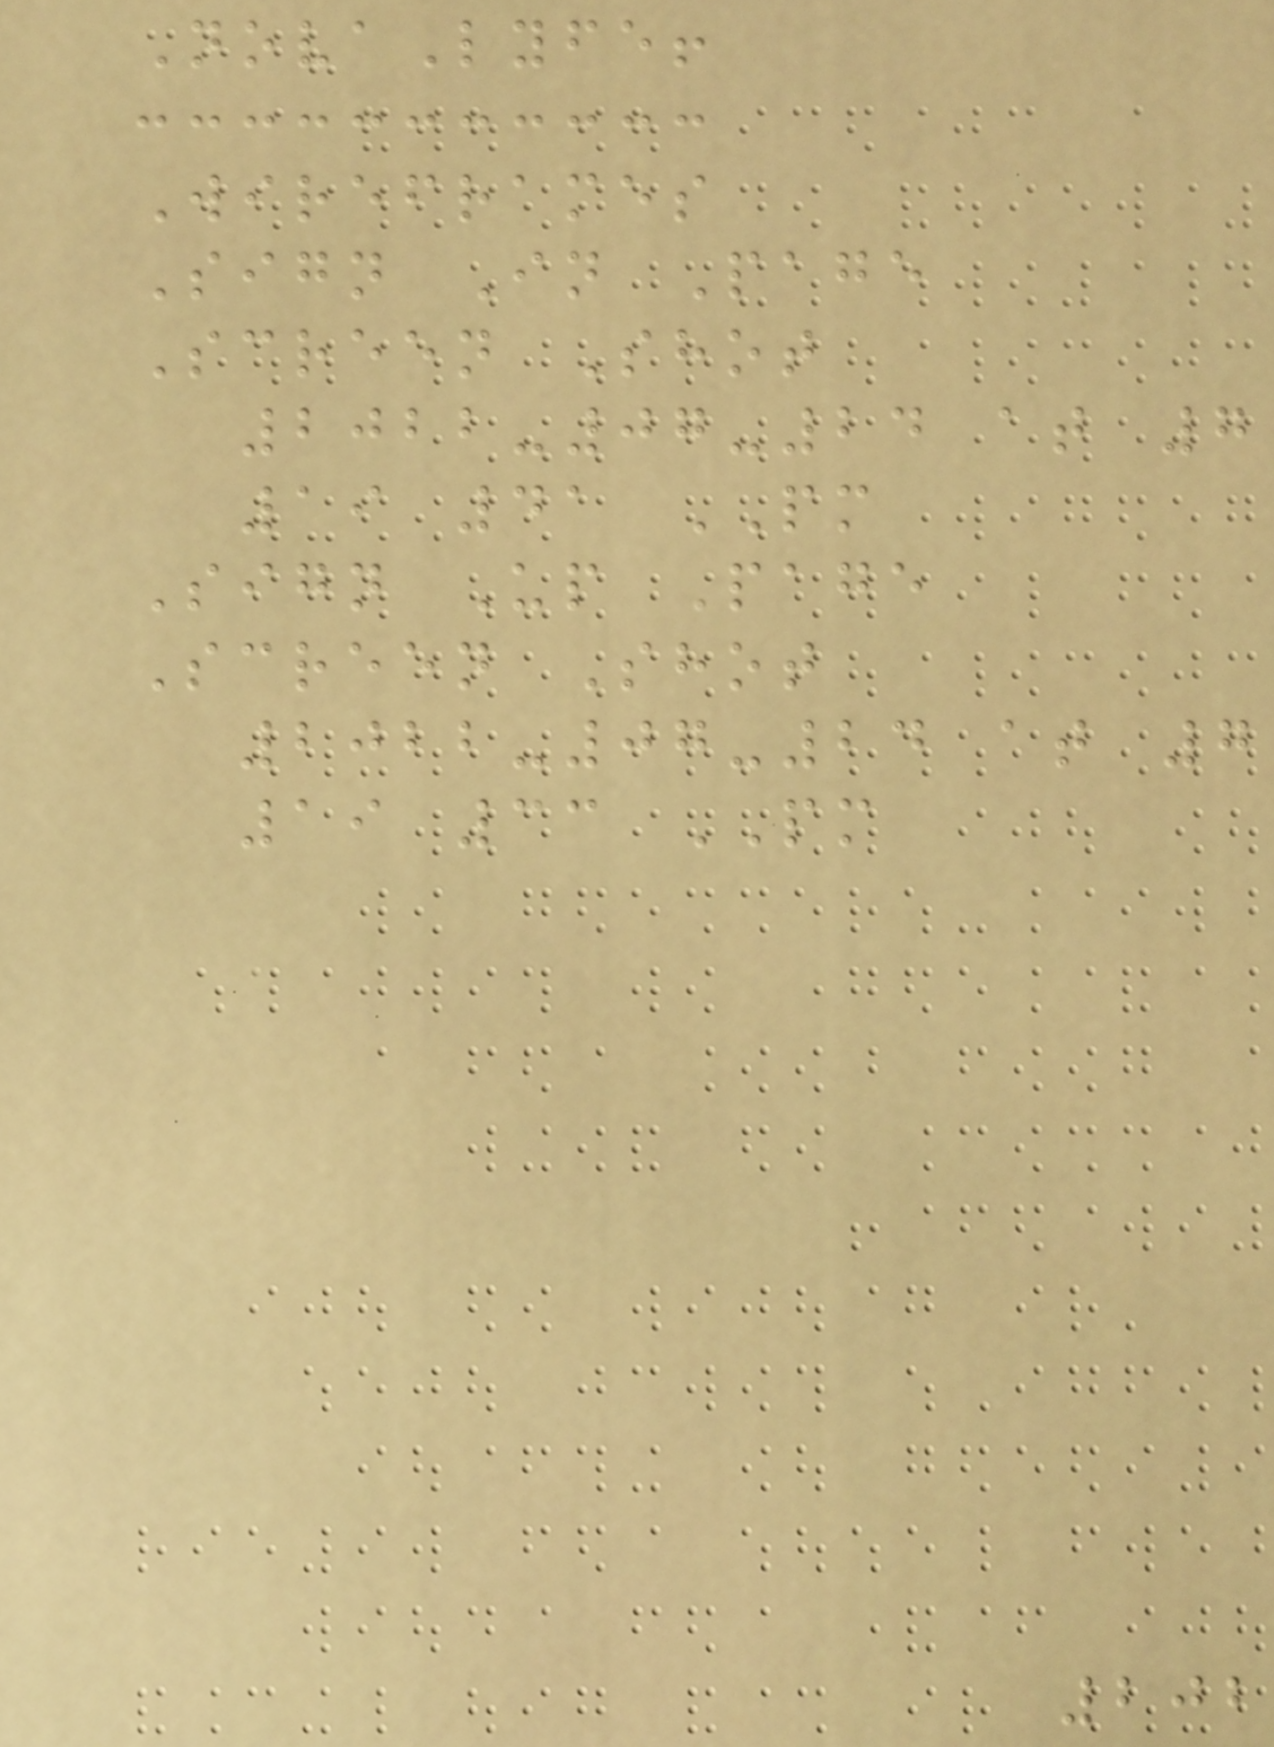NovaLyfe!
Wireframes
Sign In Page
Screen Shot
2022-07-24 at 7
19 41 PM
Sign Up Page
Screen Shot
2022-07-24 at 7
19 33 PM
202
